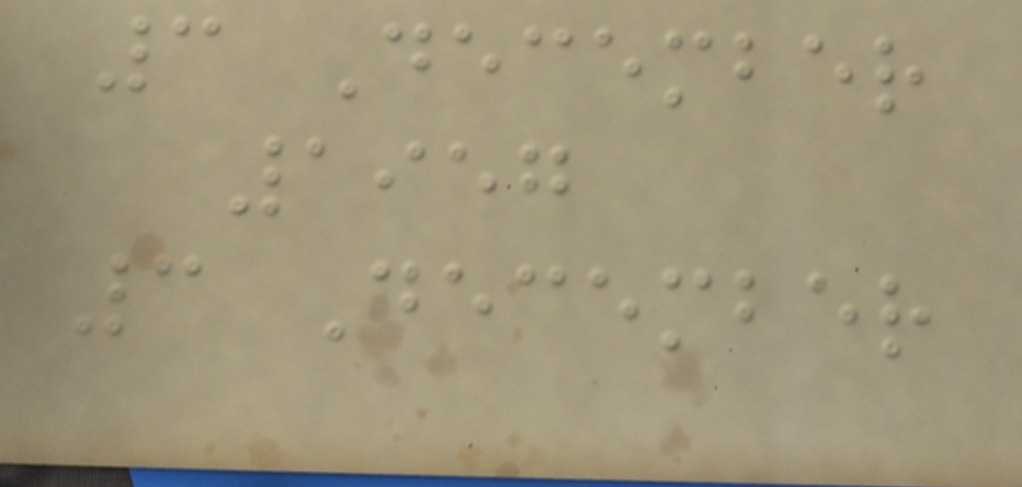3 December
1957
3 December
